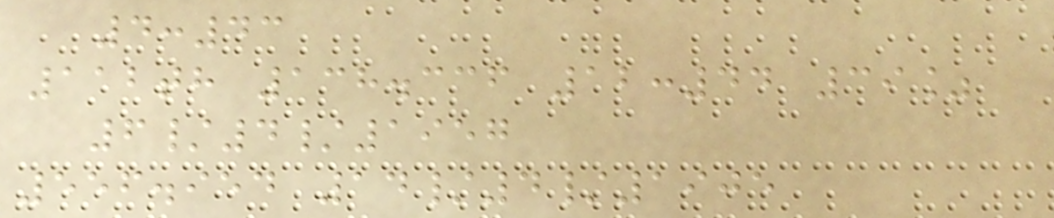4:43
112th 138.336 12:44 39%
6/4/1957
556.954 14/4/1905
